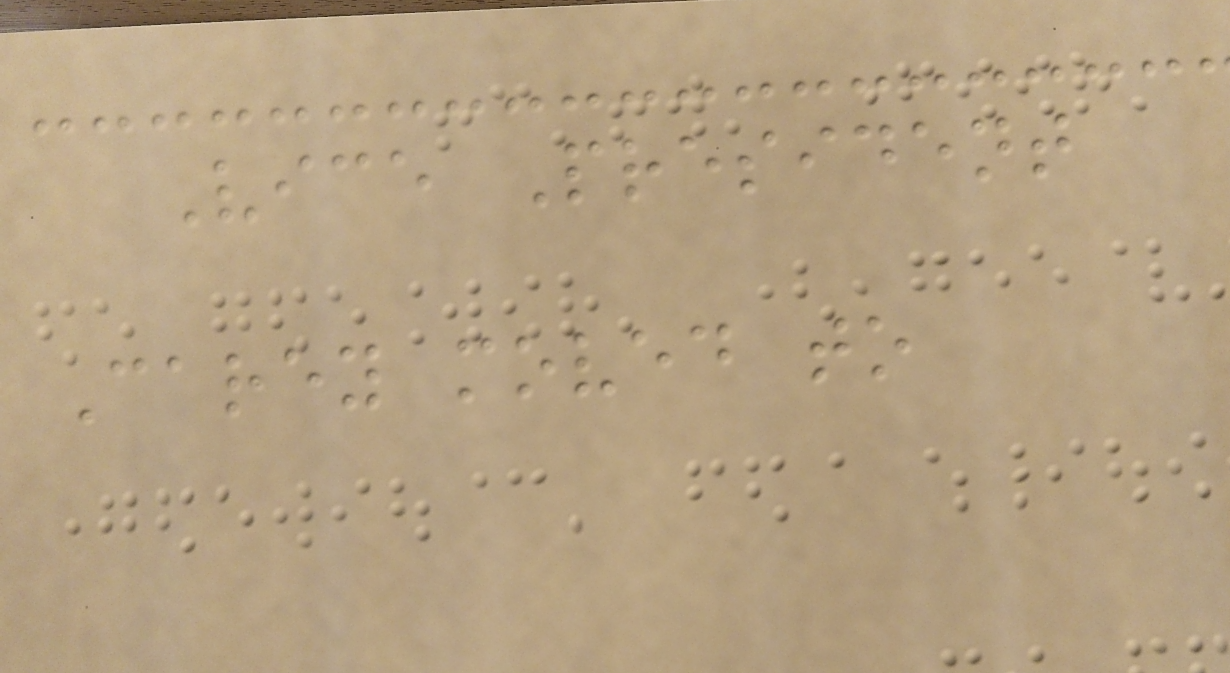Vice President
Carey moved to
